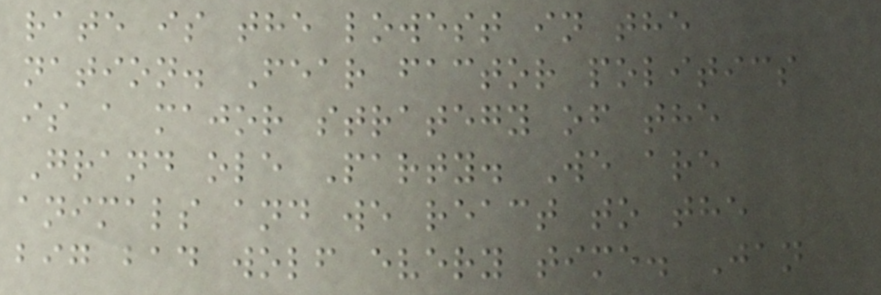rate is the lowest in the
nation. Fear factor politics
is a major strategy of the
Grand ole Party. We are
animals and we react to the
big bad wolf every time. Jan
